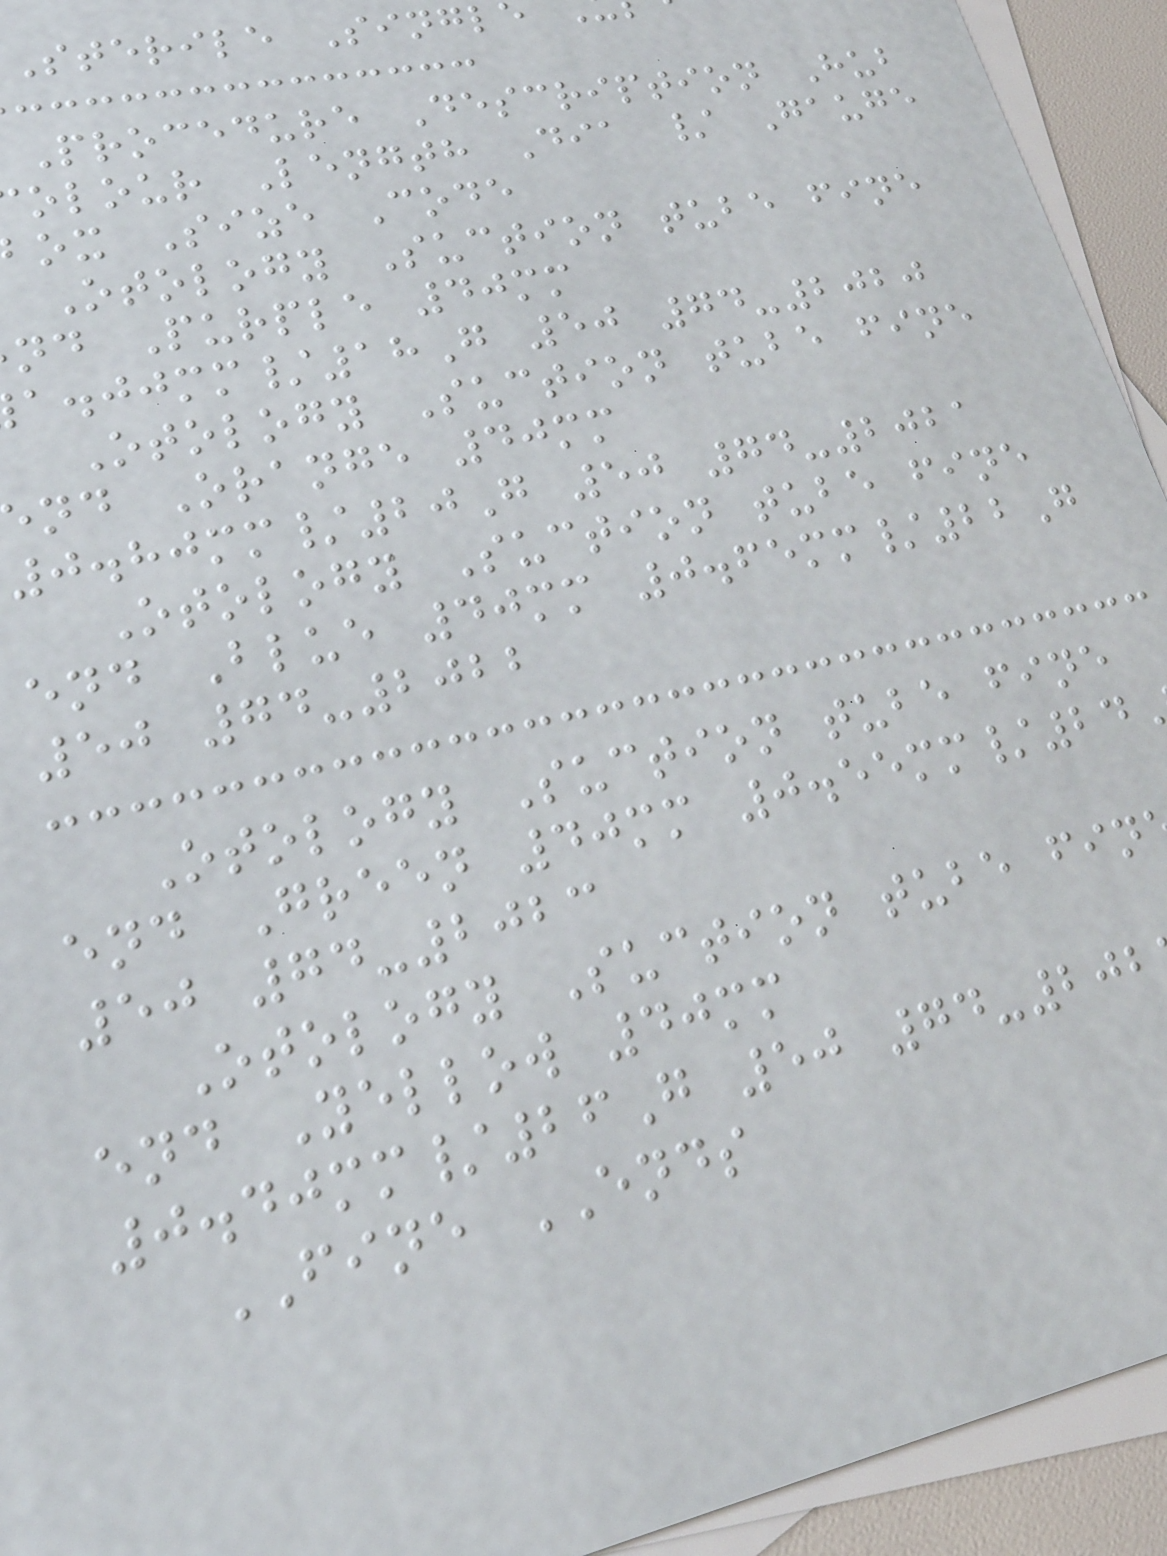Sterile Singl
Procedure Description Hub
olour Length Dia / Gauge
ox Size Code
Otology Suction tube fine
nd Purple 40mm
mm/18G 50 74-2020
Otology Suction tube fine
nd Orange 40mm
0.80mm/20G 50 74-2021
Otology Suction tube fine
end Blue 40mm 0.65mm/22G
50 74-2022
Otology Suction tube fine
end Green 40mm 0.55mm/24
50 74-2023
Otology Suction tube fin
end Yellow 40mm
0.40mm/26G 50 74-202
FINE ENDS
